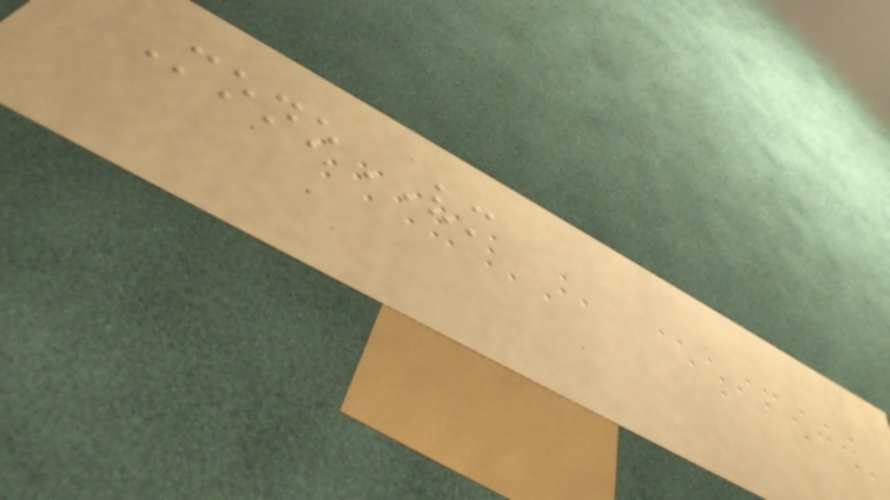MonoVM
